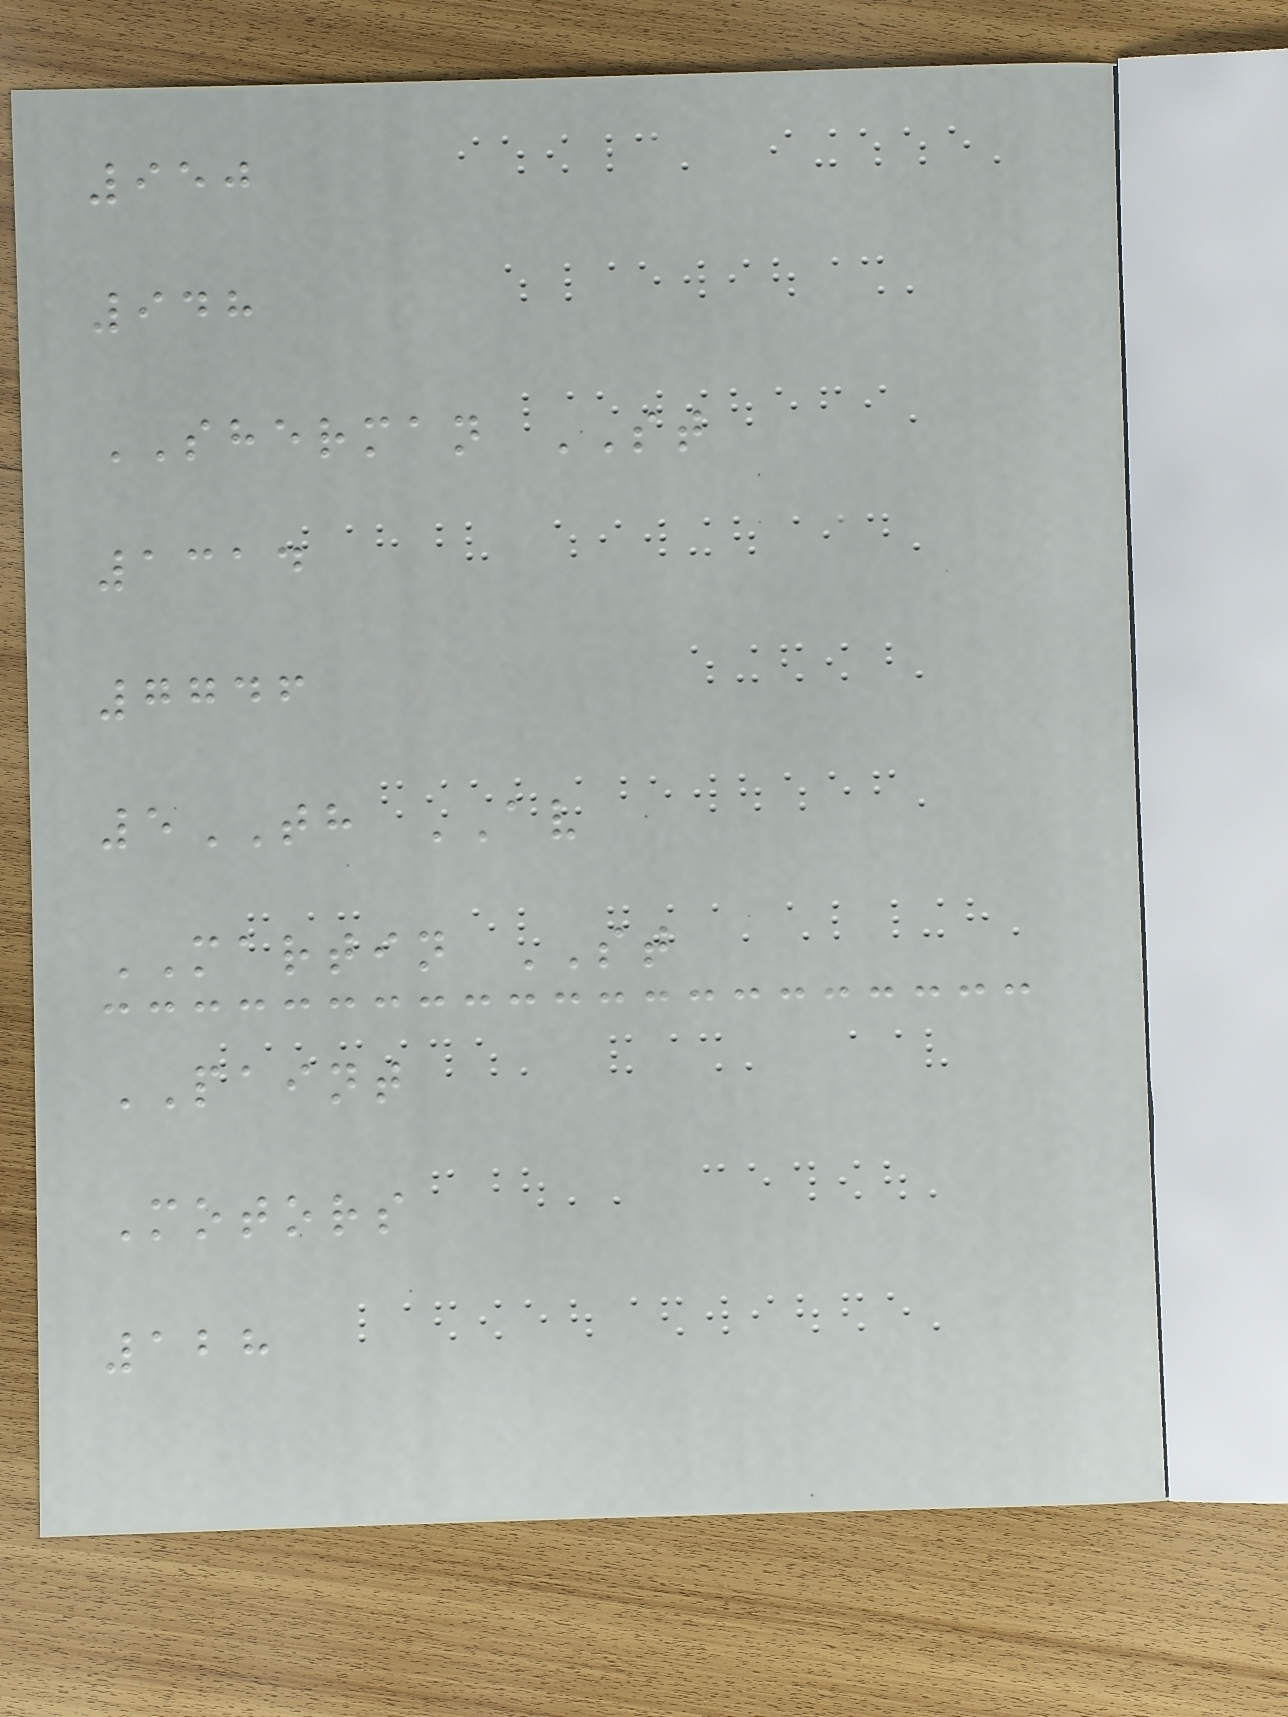950
948
SHERMAN ST
1314
7746
5TH AV
MARTIN ST
PAINT
Motors
128
